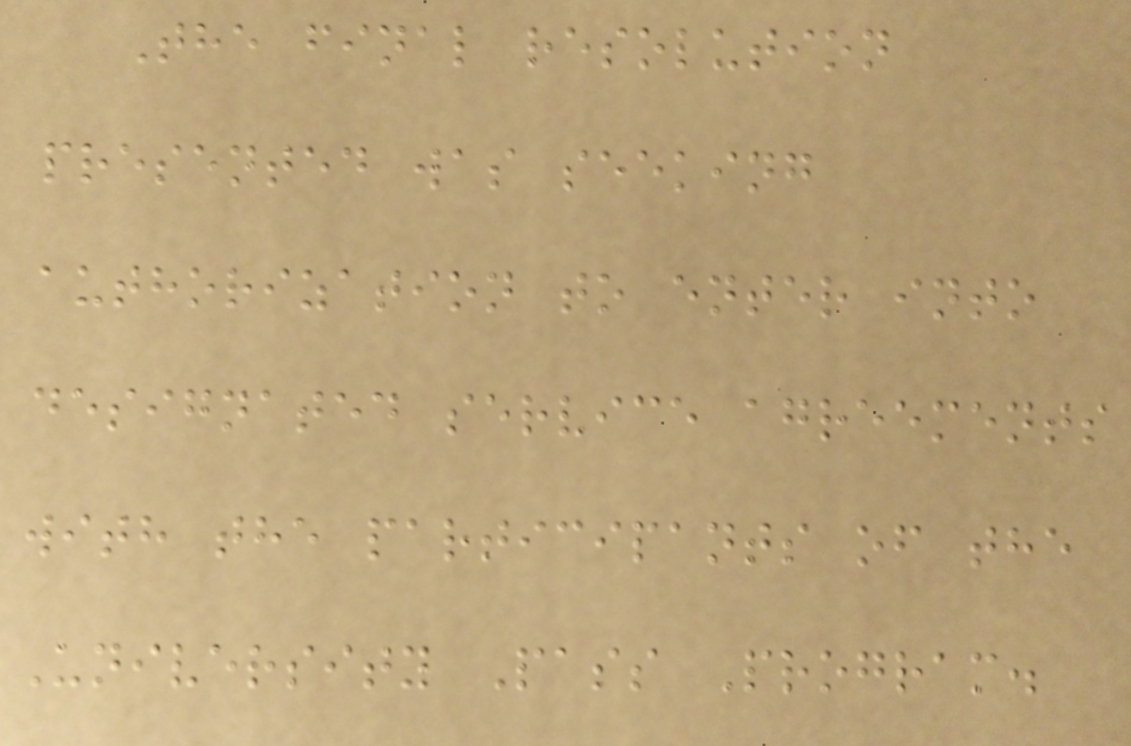The final resolution
presented was seeking
authorization to enter into
designated service agreements
with the participants of the
University Pass Program.
